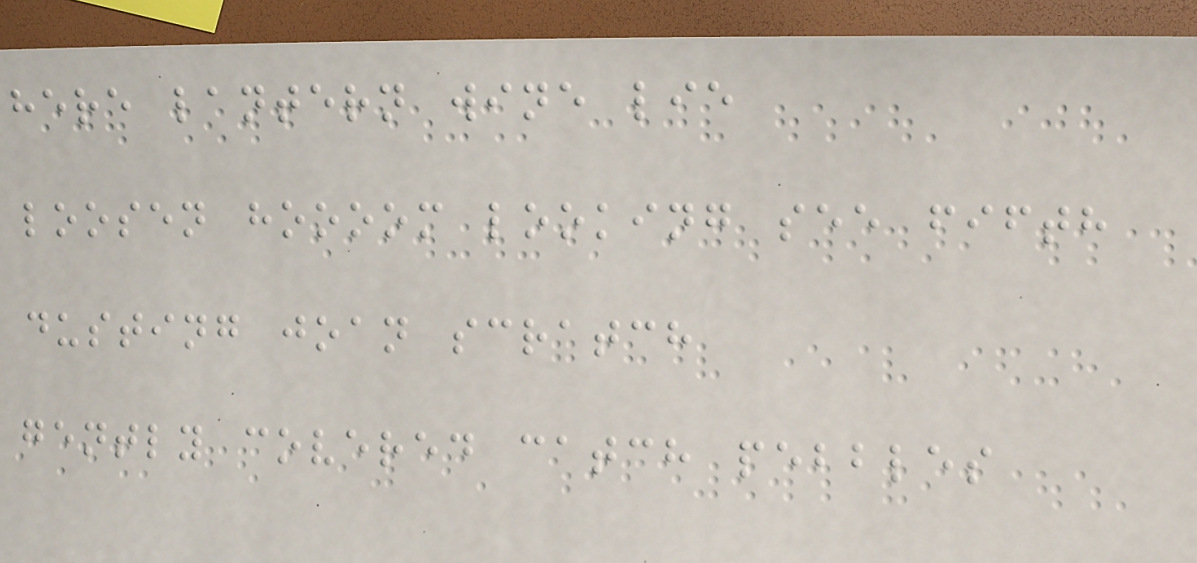here lantern wine lie
loosen hoooom looking see fifth
dusting joan scratch
gently covered catch pebbles
